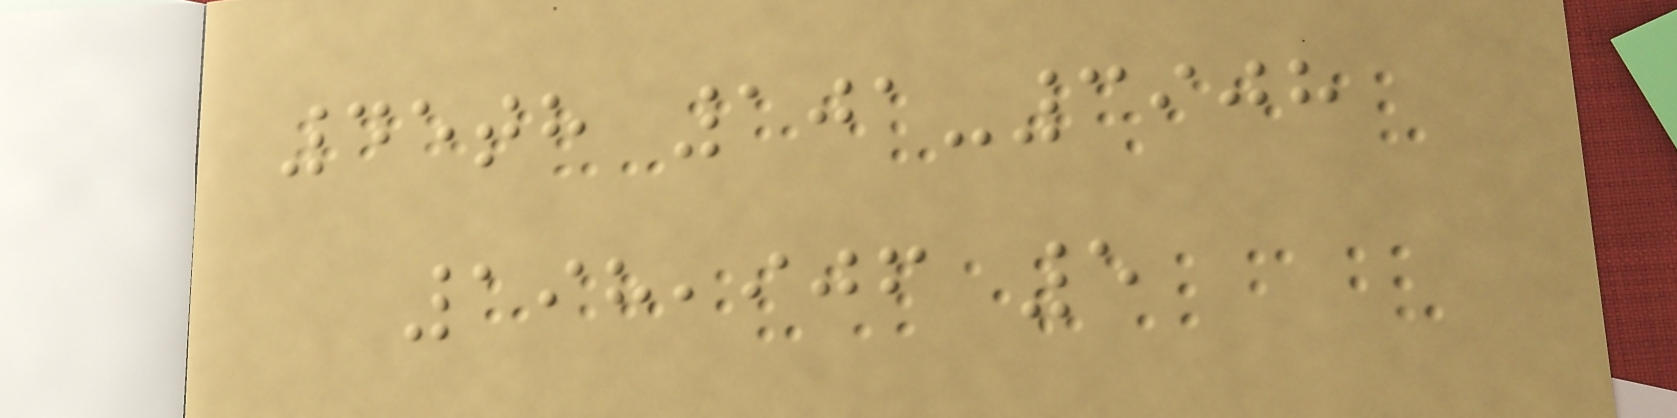45th 101-3908
198,906 5
